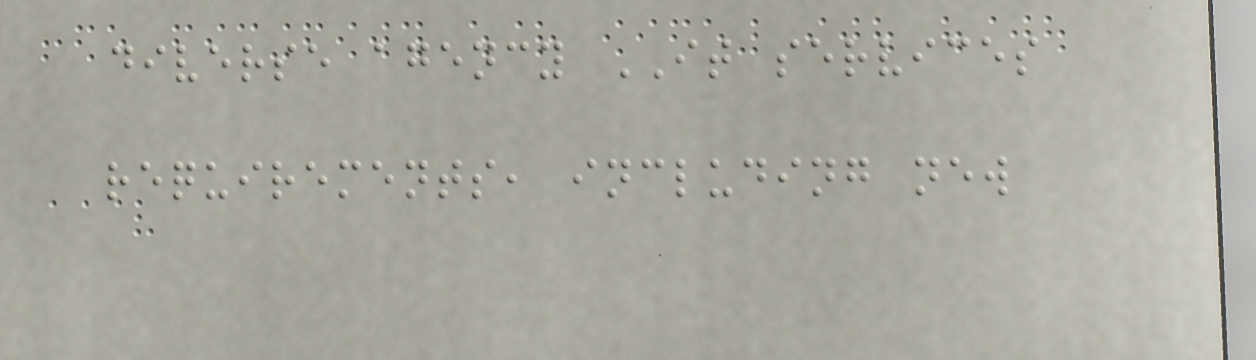diverse agency IT services
requirements, including new
